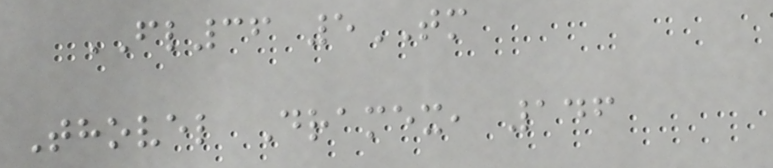FL36 5TM
Thovel Dramex, 146
